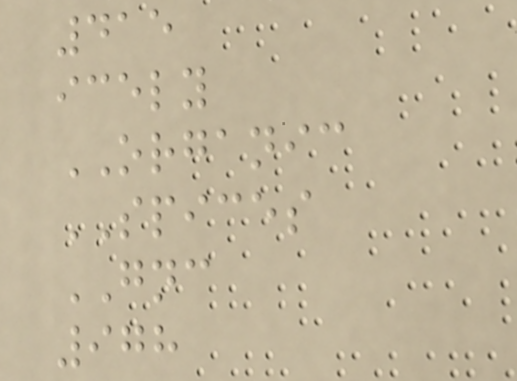415
icely
ORGANIC
SPICES
GNC
978
